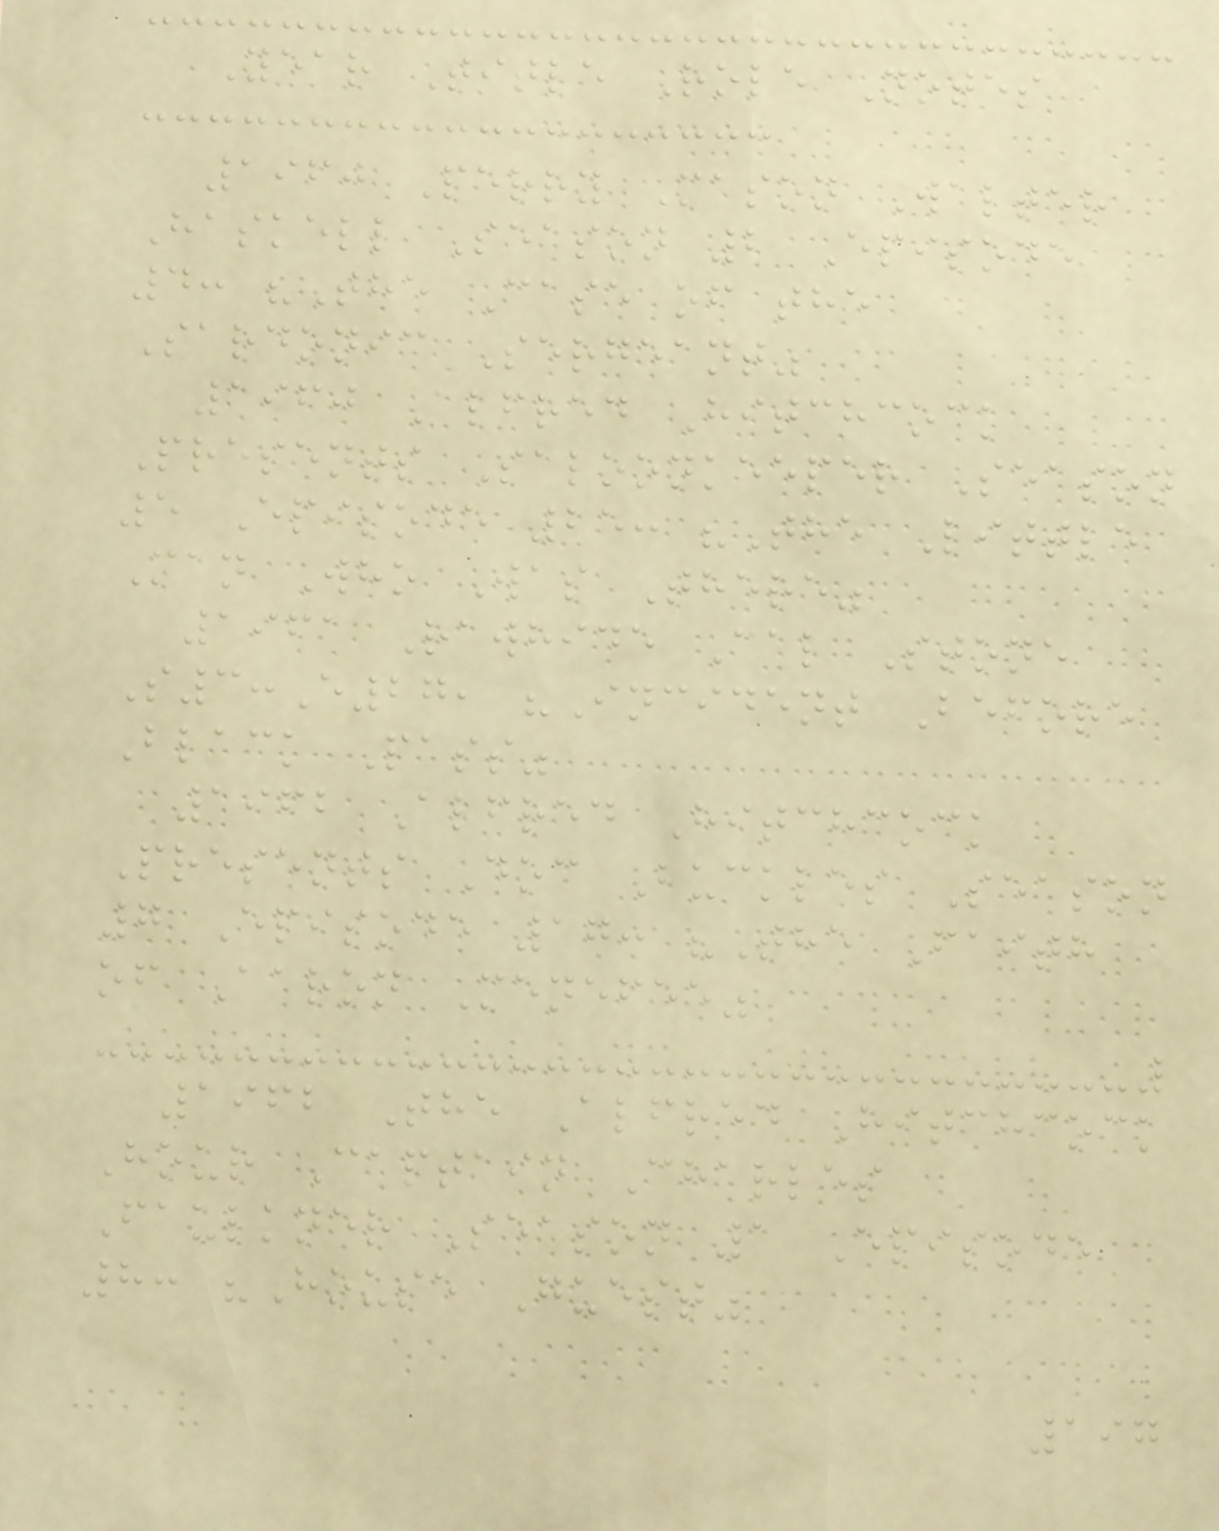Year Title Role Notes
1960 Perry Mason Walter
Haskell Season 2 Episode
4: "The Case of the
Sardonic Sergeant"
1960 Alfred Hitchcock
Presents Saloonkeeper Season
5 Episode 25: "The Little
Man Who Was There"
1961 Rawhide Cal Stone
S3:E27, "Incident Before
Black Pass"
1962 Alfred Hitchcock
Presents Doc Buckles Season
7 Episode 17: "The Faith
of Aaron Menefee"
1962 The Alfred Hitchcock
Hour Captain Charles
Faulkner Season 1 Episode
8: "House Guest"
197
